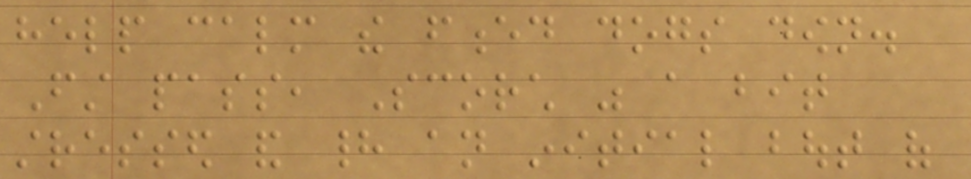help calm the fenced dogs down.
First pass, Scorch was a bit
stressed and had an initial bout of
